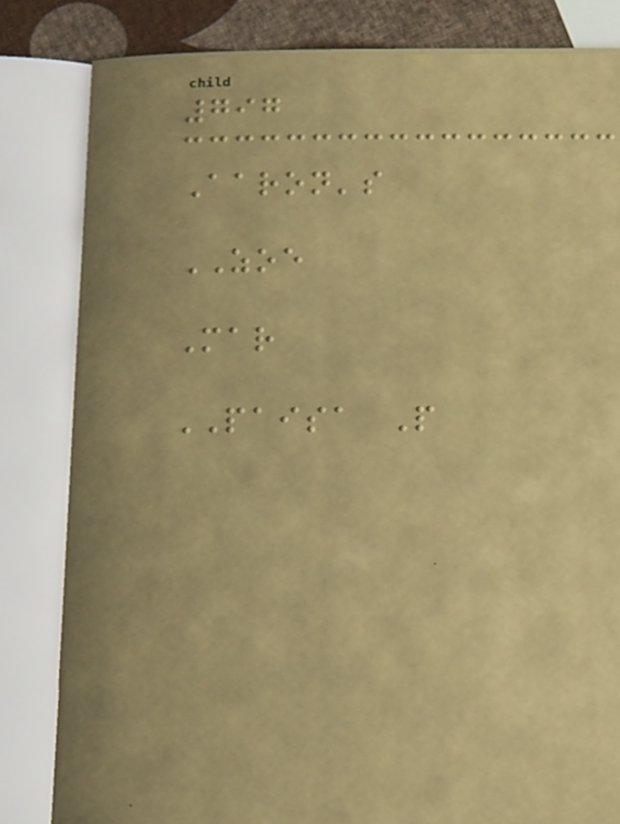797
Aaron's
ZOE
Mar
PAISA P
